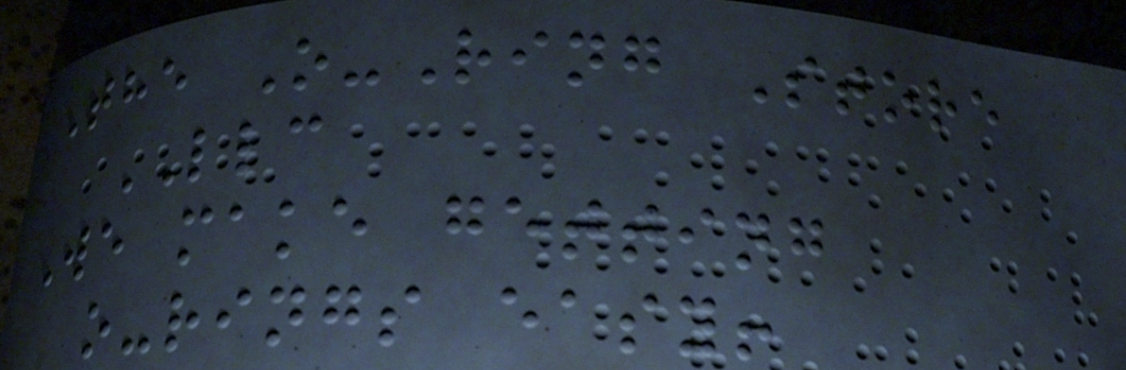The O-Ring Store
LLC
We make getting
o-rings easy!
